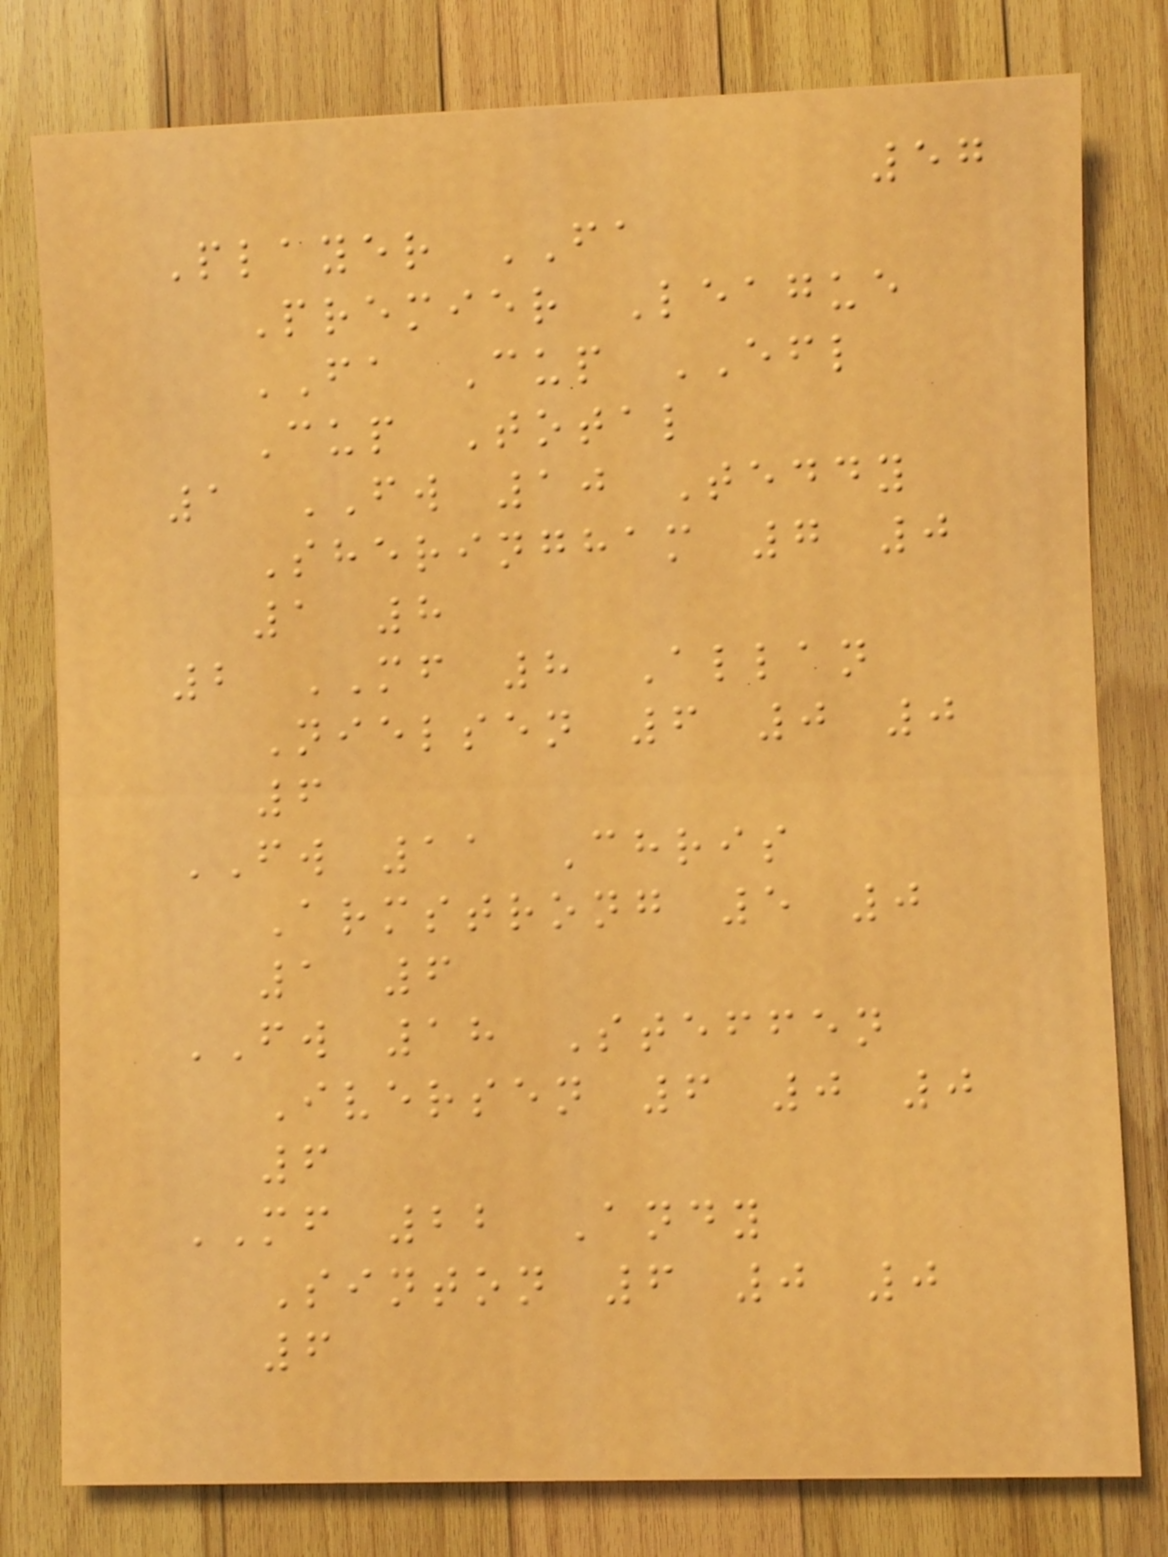57
Player FA
Premier League
FA Cup EFL
Cup Total
1 FW 10 Teddy
Sheringham 7 0
1 8
2 MF 8 Allan
Nielsen 6 0 0
6
FW 11 Chris
Armstrong 5 0
1 6
FW 18 Steffen
Iversen 6 0 0
6
MF 22 Andy
Sinton 6 0 0
6
